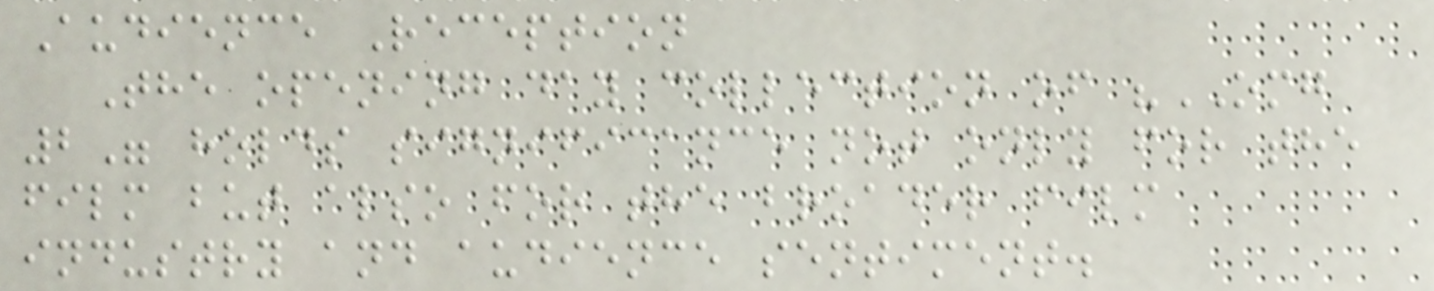Audience Reception
The opening day collection of "OMG
2" holds significance not only for the
film but also for the broader film
industry and audience sentiment.
